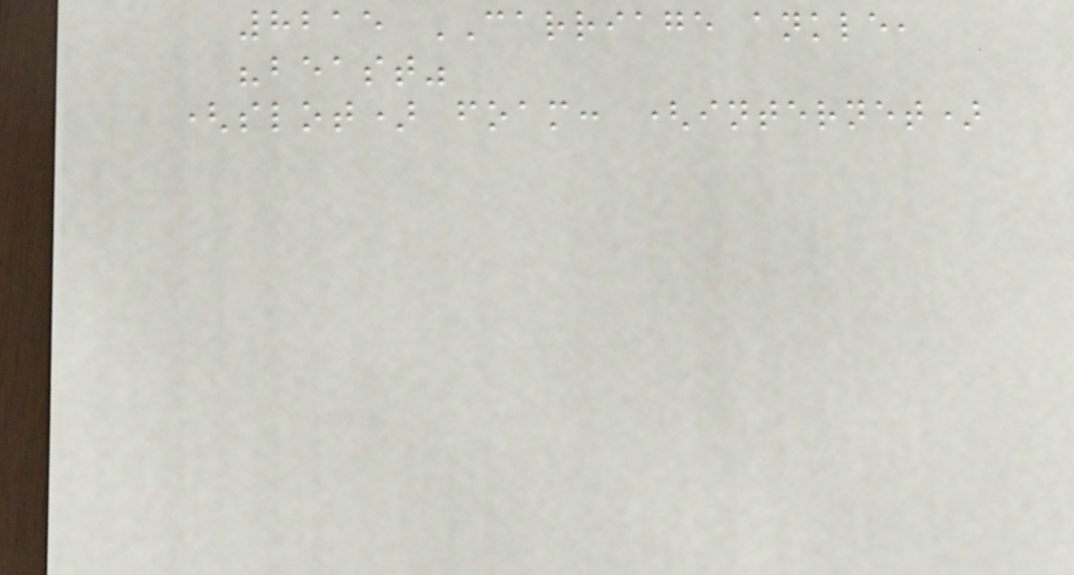8215 CARRIAGE ankle,
"beast"
(slot) foam: (internet)
